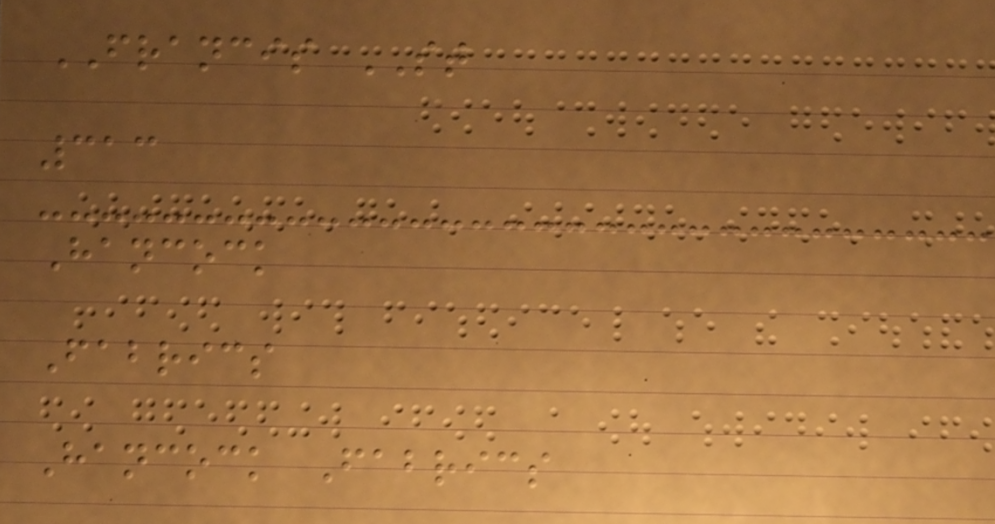FRANCIS ST
313
Hancock
Fabrics
Hancock Fabrics
